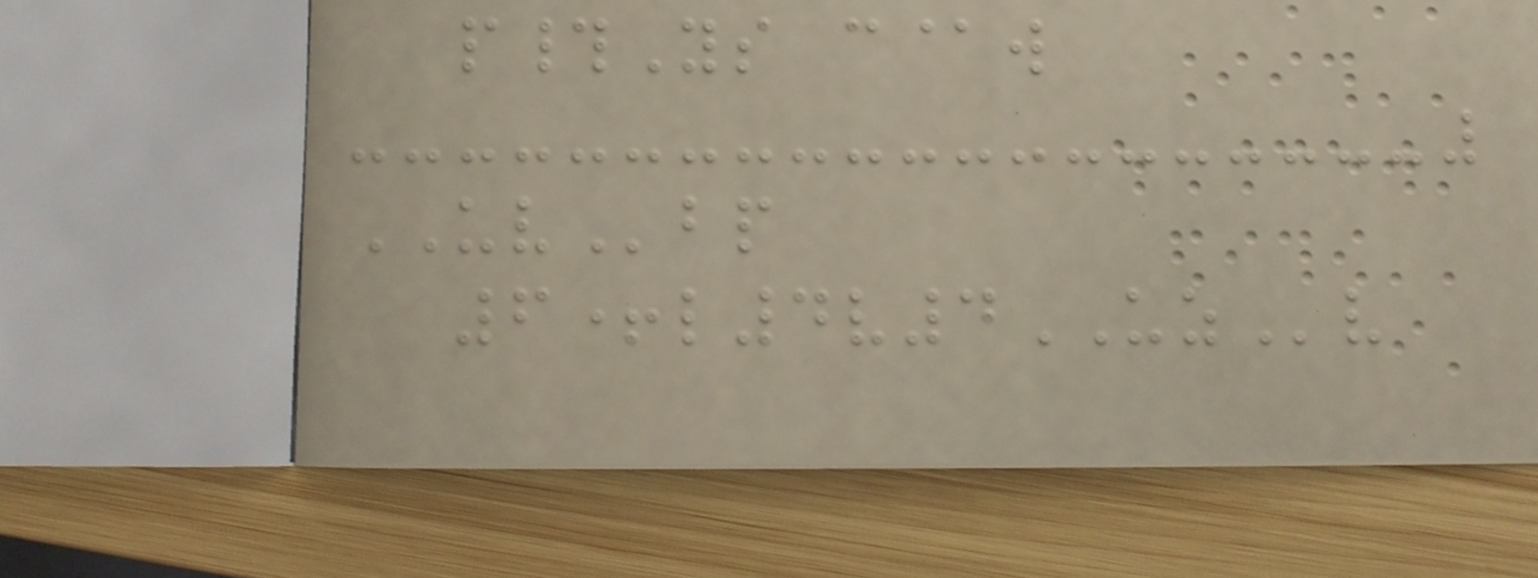p#Ys c@w
UVbp
6+l4v4UZv
